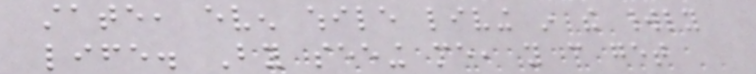state, even while living in the worldly
life. By seeing me, you can get
